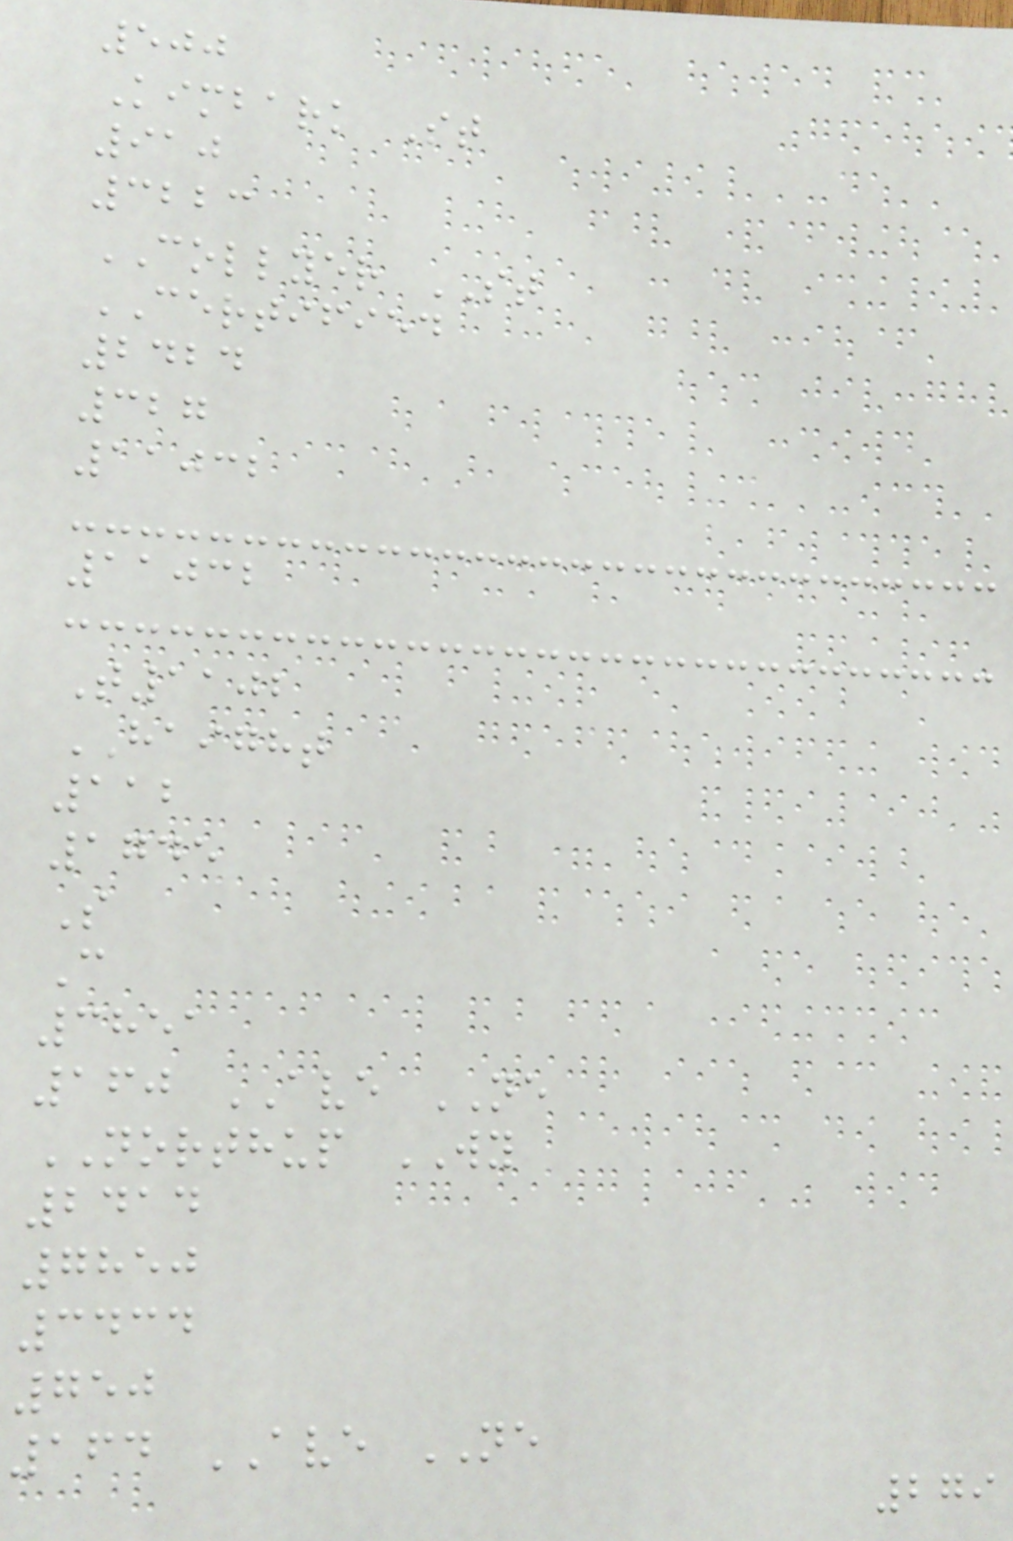500
Kimbark St
910
3223
COLLYER ST
CERTIFIED
2424
327
11032
11032
T1102
HAIGHT
112
1745
S
C
3851
160 AVE NE
NORTHUP WY
2414
7850
3434
750
164 AVE NE
279
